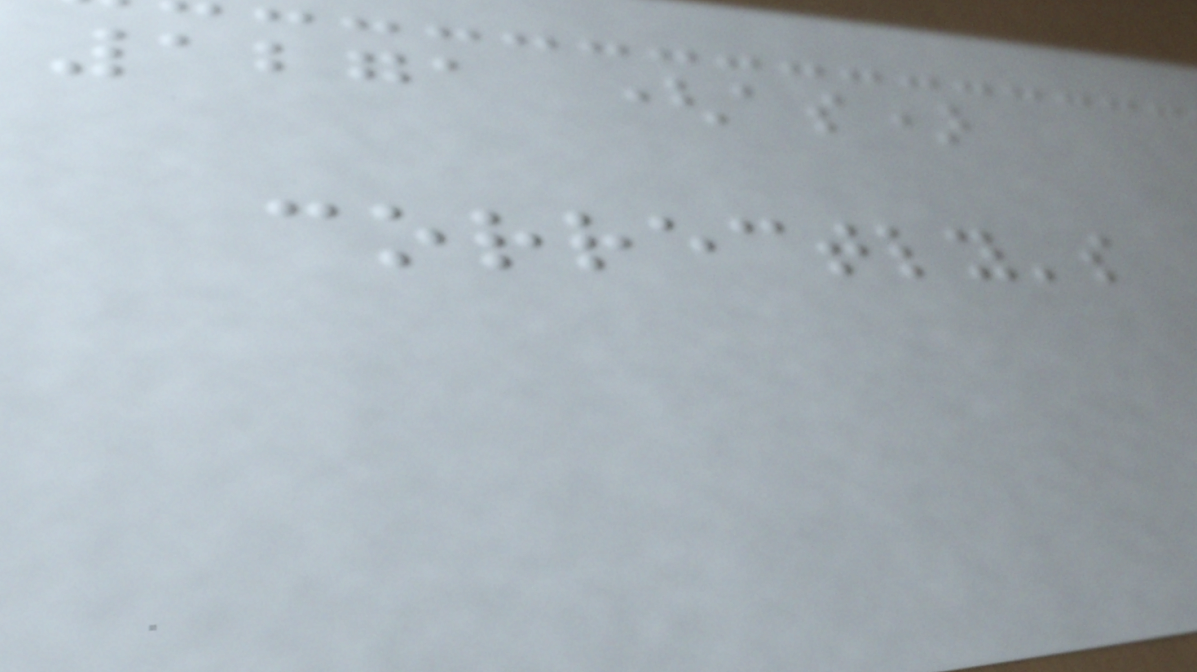1271 (as)
correctly's
